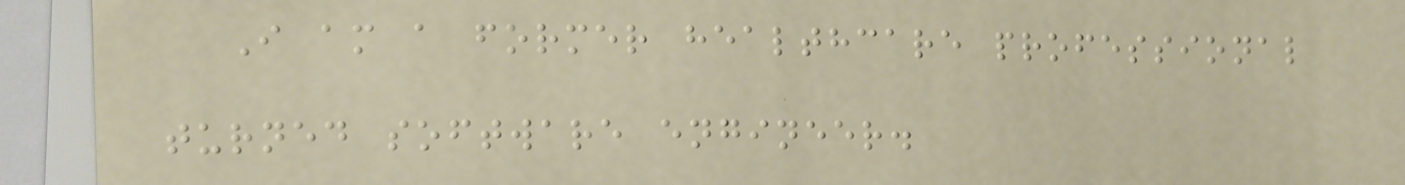I am a former healthcare professional
turned software engineer.
